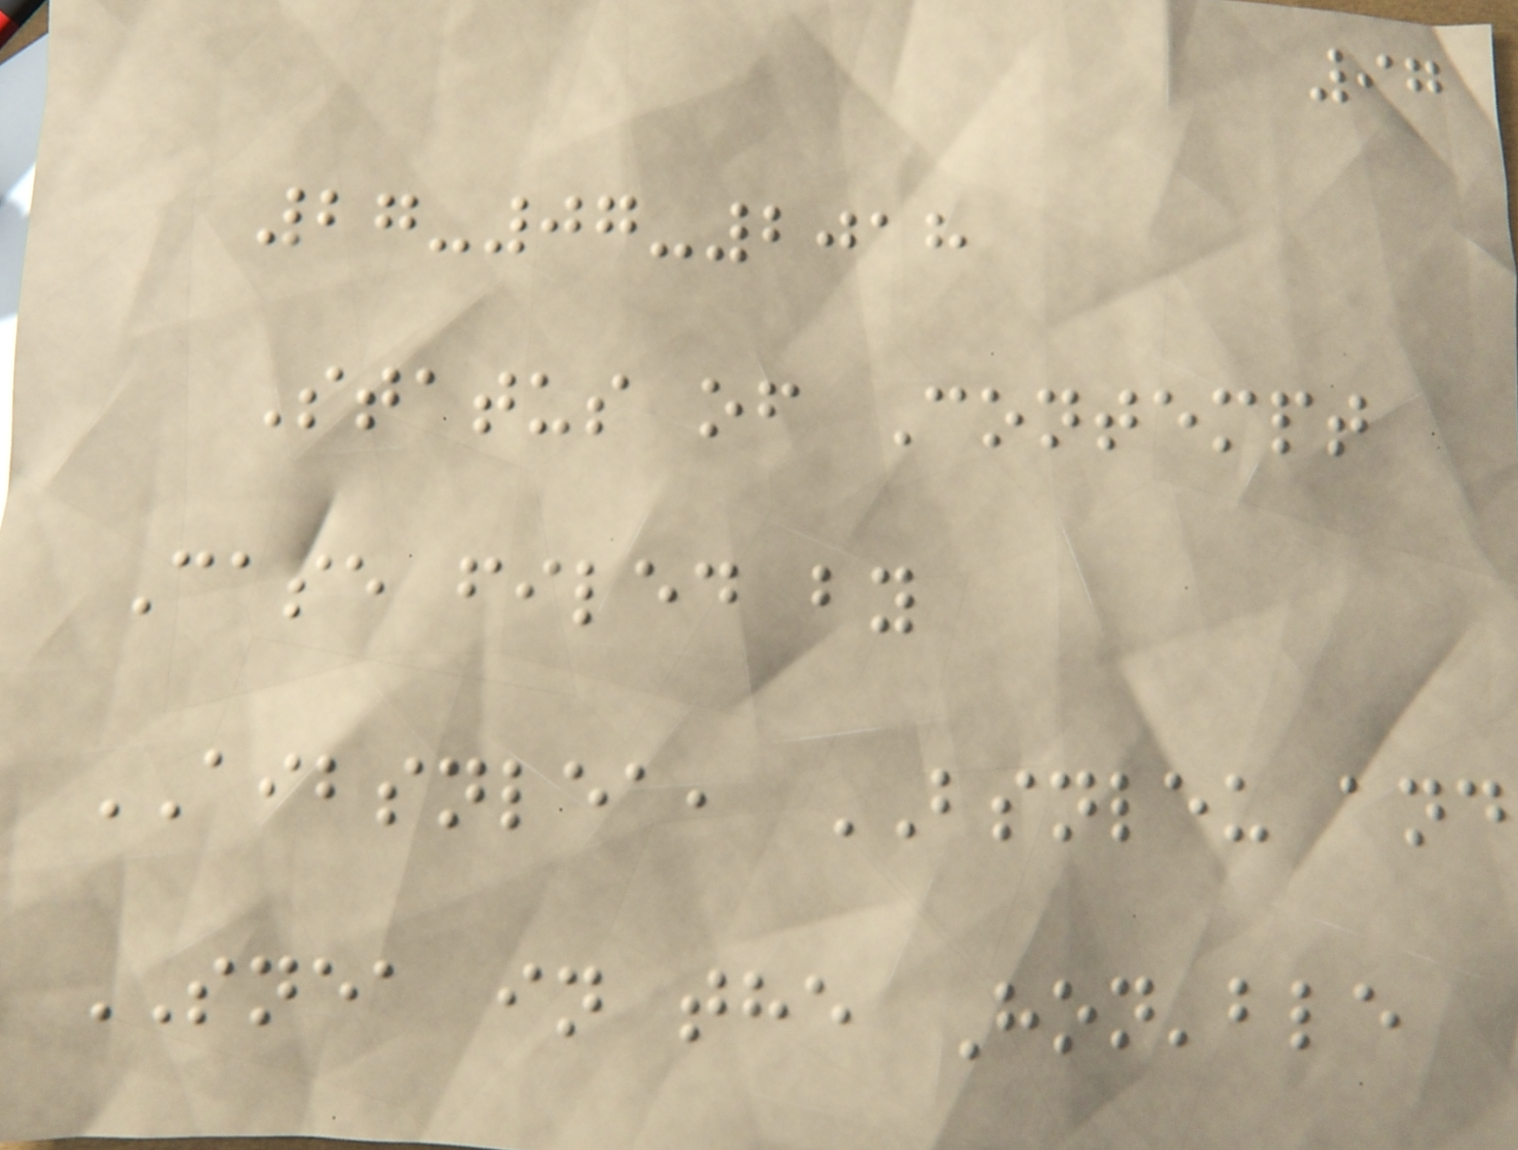97
27-07-2018
Status of Contempt
Case filed by
AIBSNLEA, BSNLEU and
SNEA in the Hon'ble
